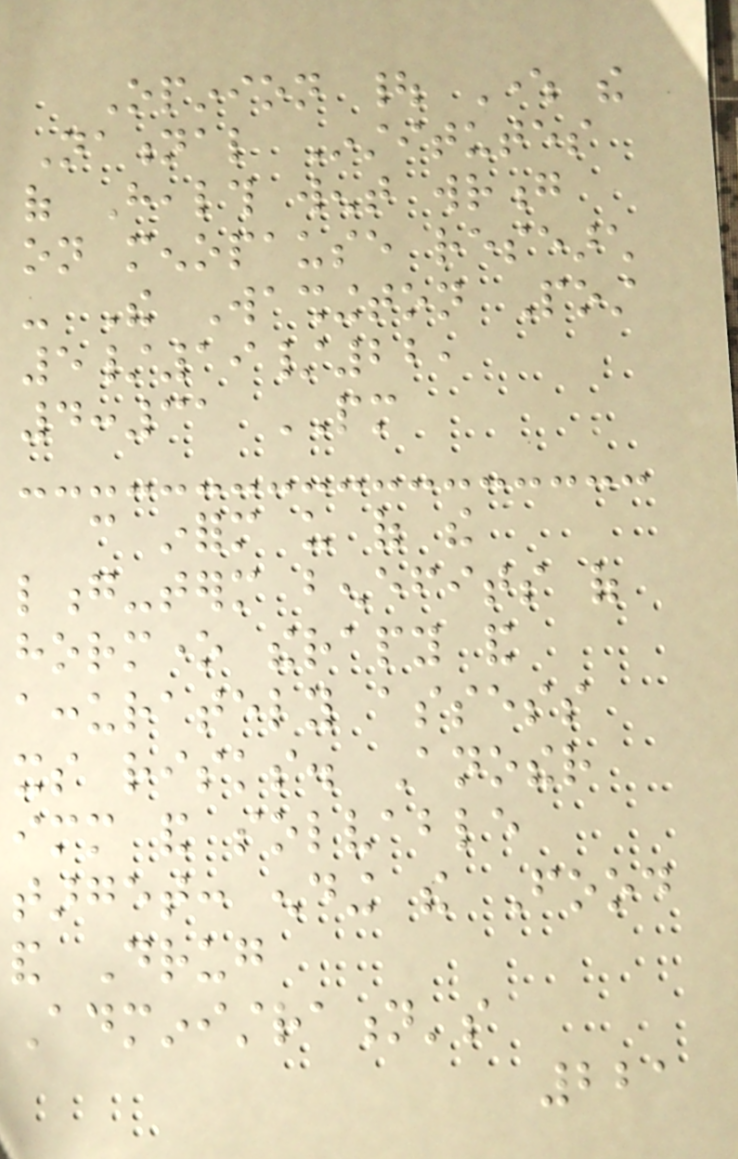Opinion | Where the
National Institutes
of Health went wrong
on menopause research
- The Washington Post
5/19/22,
4:31 PM
can inform us of the
long-term benefits of
hormone therapy and
accurately assess
its risks. Another
immediate and solvable
target: ending the Food
and Drug
Administration's
221
